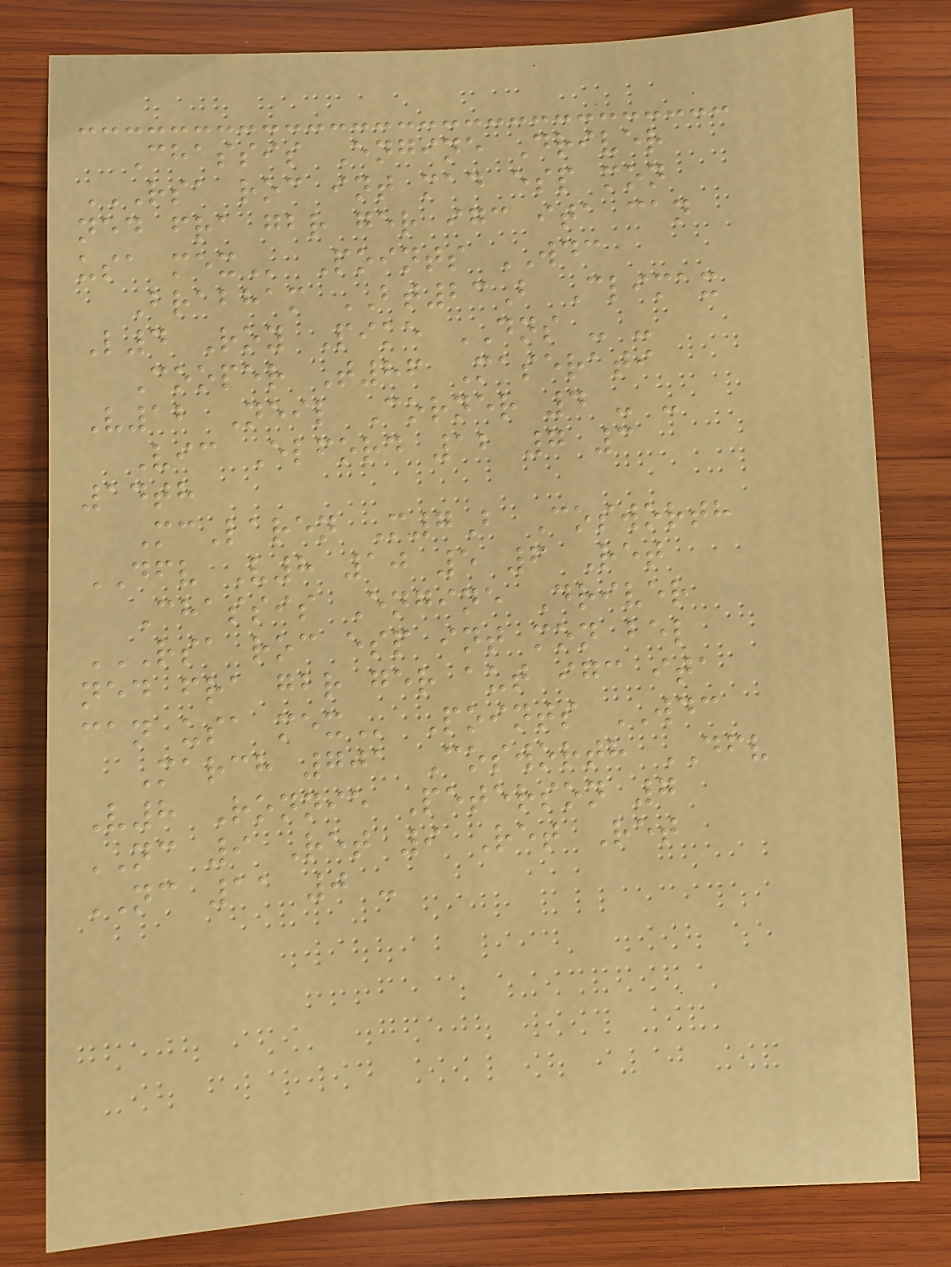Chassis Engine Driver
RSA ROC INT MAD ESP MON
NED FRA GBR GER IGC ITA CAN
USA MEX Points WDC
Brabham BT23B Climax
L4 Roy Pike DNS - -
Cooper T86 Maserati
V12 Neil Corner 4 - -
Vic Elford 12 7 3
14th
McLaren M7B Cosworth
DFV V8 10 5 6 Ret
Chassis Engine Driver
RSA ROC ESP INT MON BEL
NED FRA GBR GER AUT IGC ITA
CAN USA MEX Points WDC
March 701 Cosworth DFV
V8 Ronnie Peterson 7
NC 9 Ret 9 Ret Ret
NC 11 0 -
